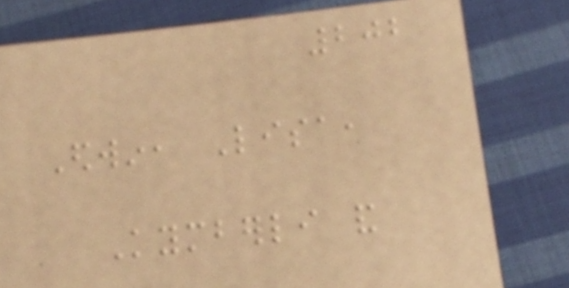202
Edwin, Lisa,
Kymberli and
